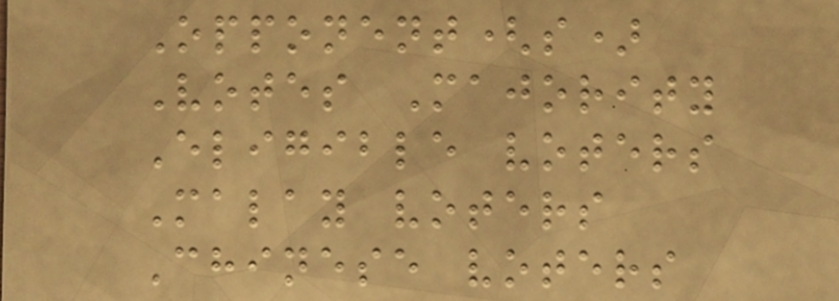Opponent(s)
Votes Majority
Eligible voters
Malay voters
Chinese voters
